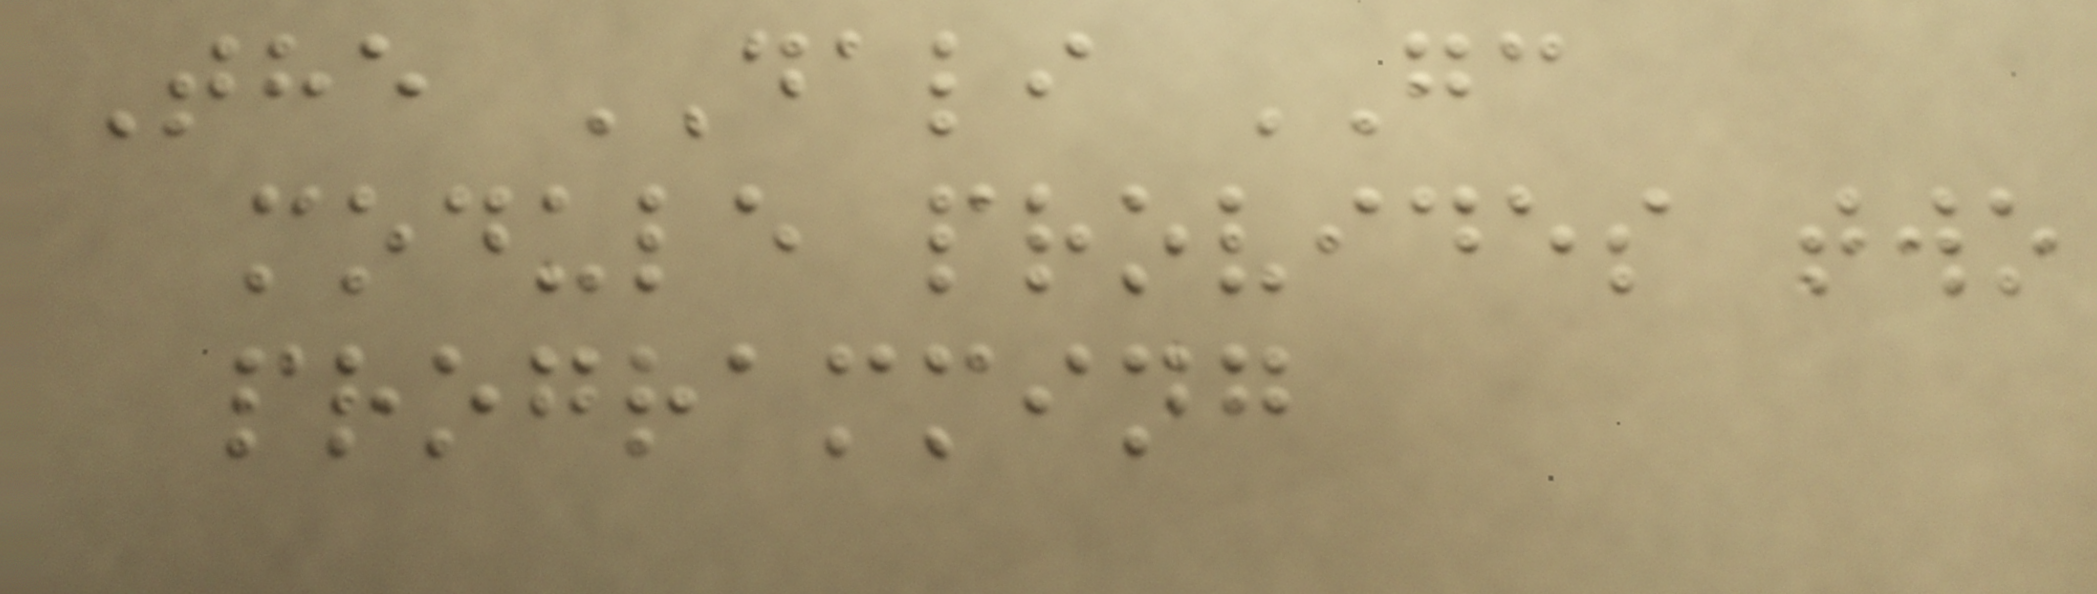The DALI GC
module provides two
programming
